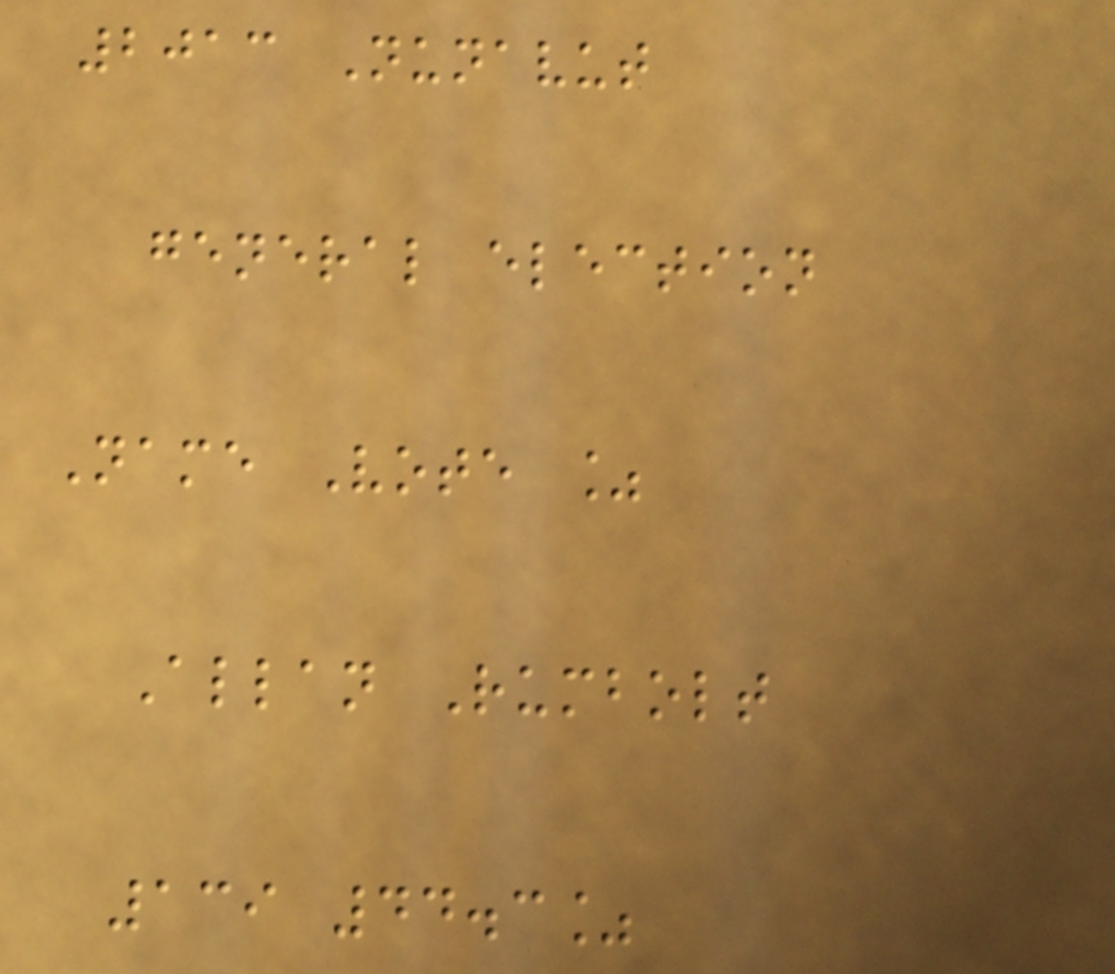2013 Nunavut
general election
Name Vote %
Allan Rumbolt
139 44.3%
